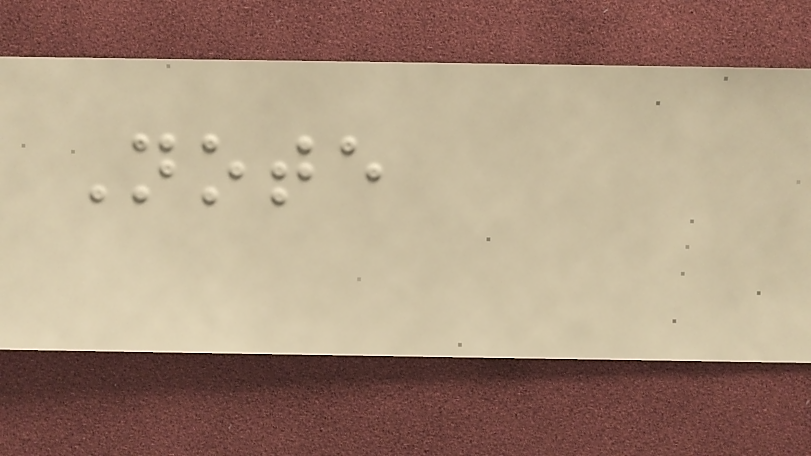Note
